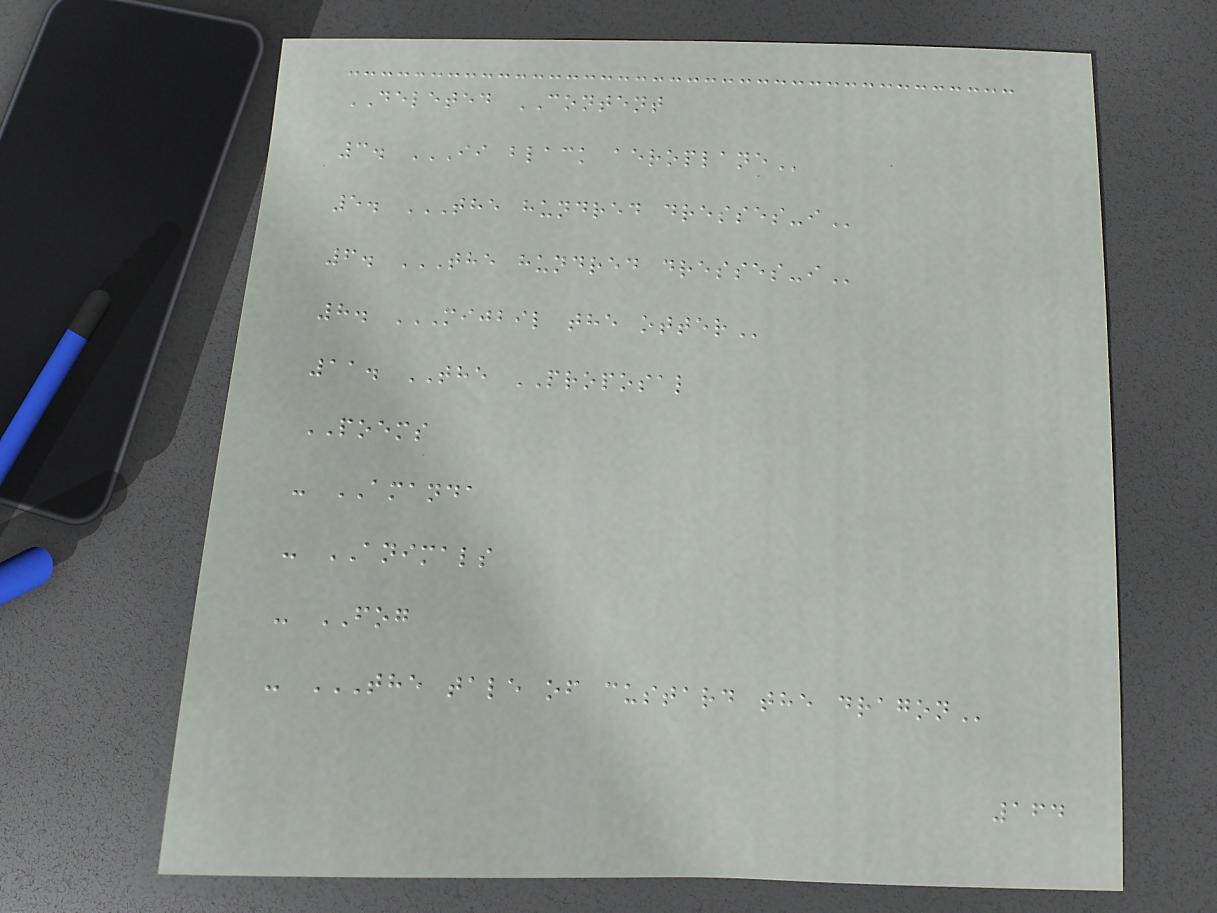DELETED CONTENT
3. II BLACK AEROPLANE
5. THE HUNDRED DRESSES-I
6. THE HUNDRED DRESSES-I
8. MIJBIL THE OTTER
11. THE PROPOSAL
POEMS
- AMANDA
- ANIMALS
- FOG
- THE TALE OF CUSTARD THE DRAGON
164
